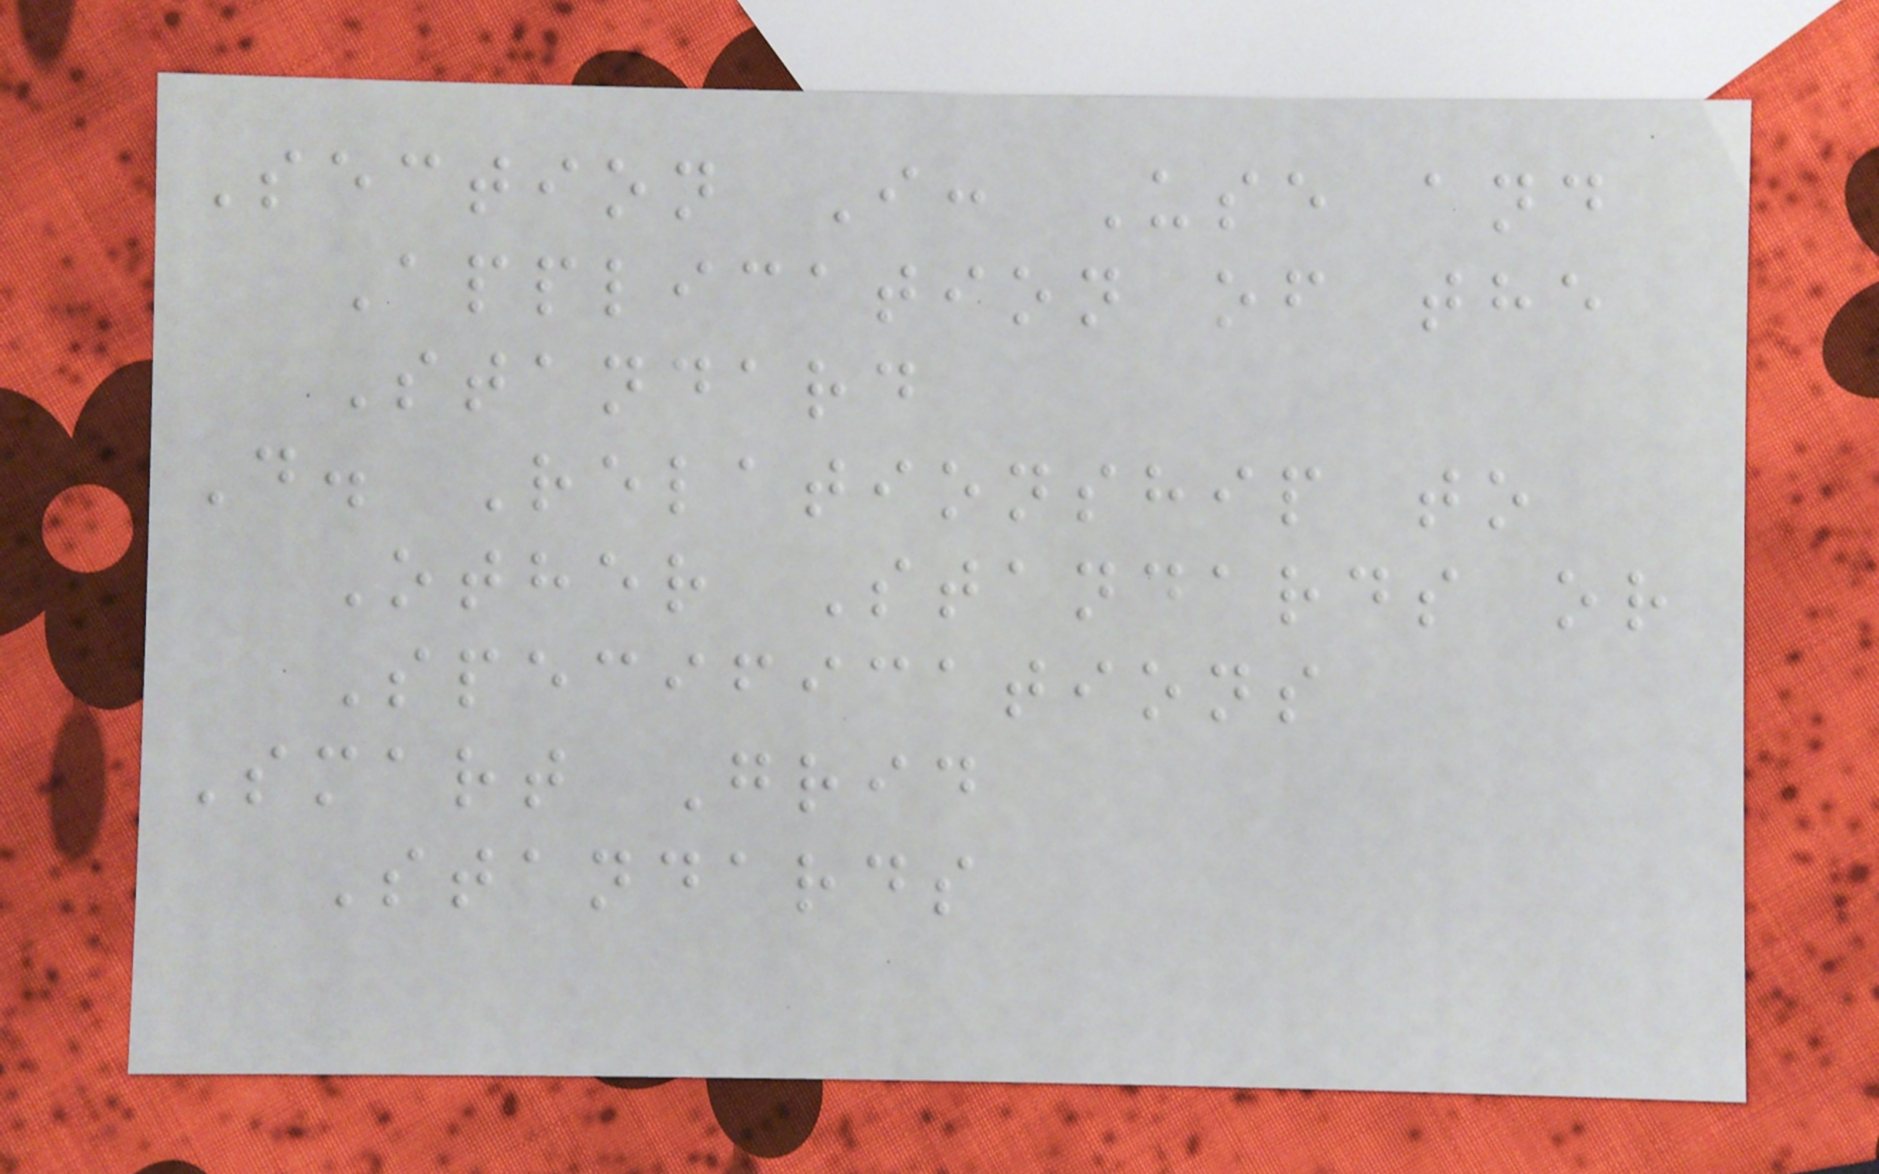Section I: Use and
Application of the
Standard
D. Relationship to
Other Standards or
Specifications
Smart Grid
Standards
